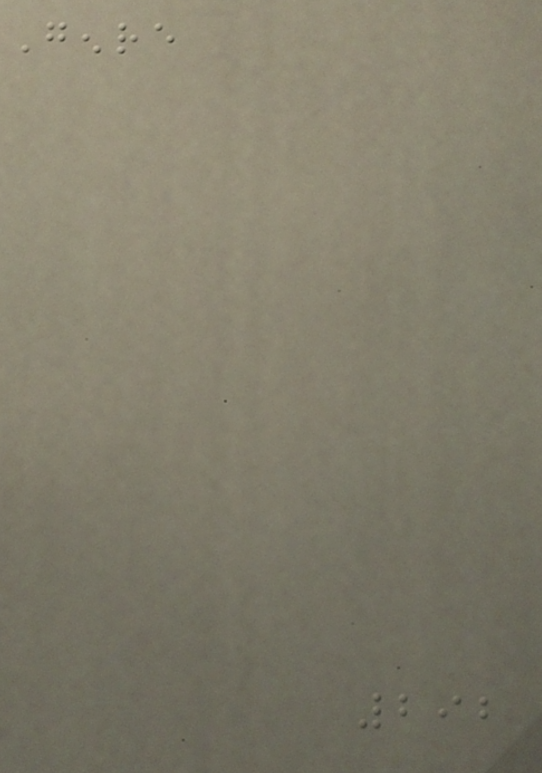Genre
292
